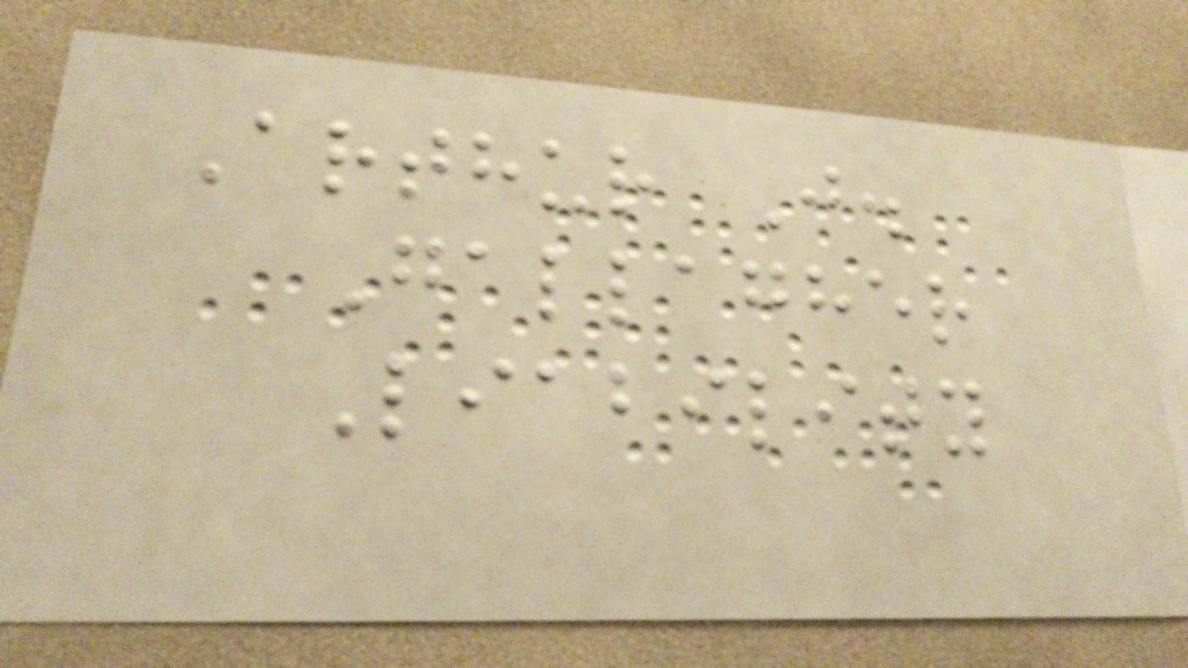Arthur J.
Gallagher
Liability
